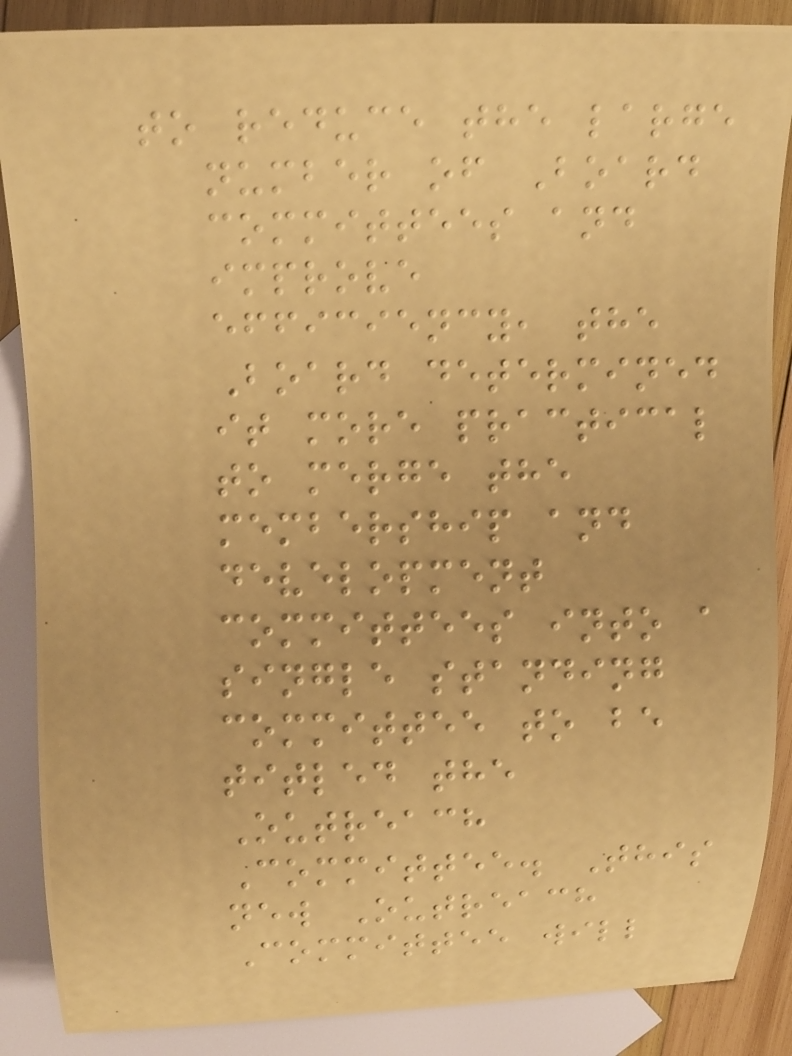to reduce the large
number of Board
committees and
improve
efficiency, the
Board determined
it more practical
to merge the
membership and
development
committees into a
single standing
committee to be
titled the
Outreach
Committee. This
new Outreach
Committee will
